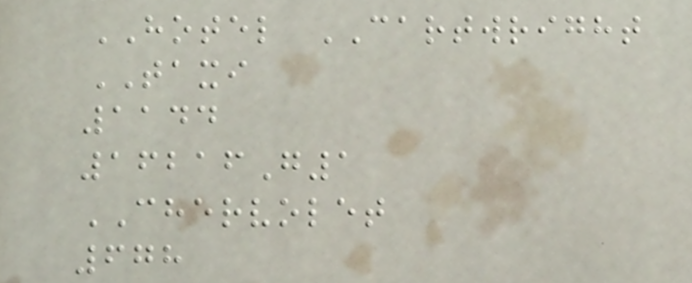HOTEL CARTWRIGHT
TAXI
1144
16216G1
CHERVOLET
678
